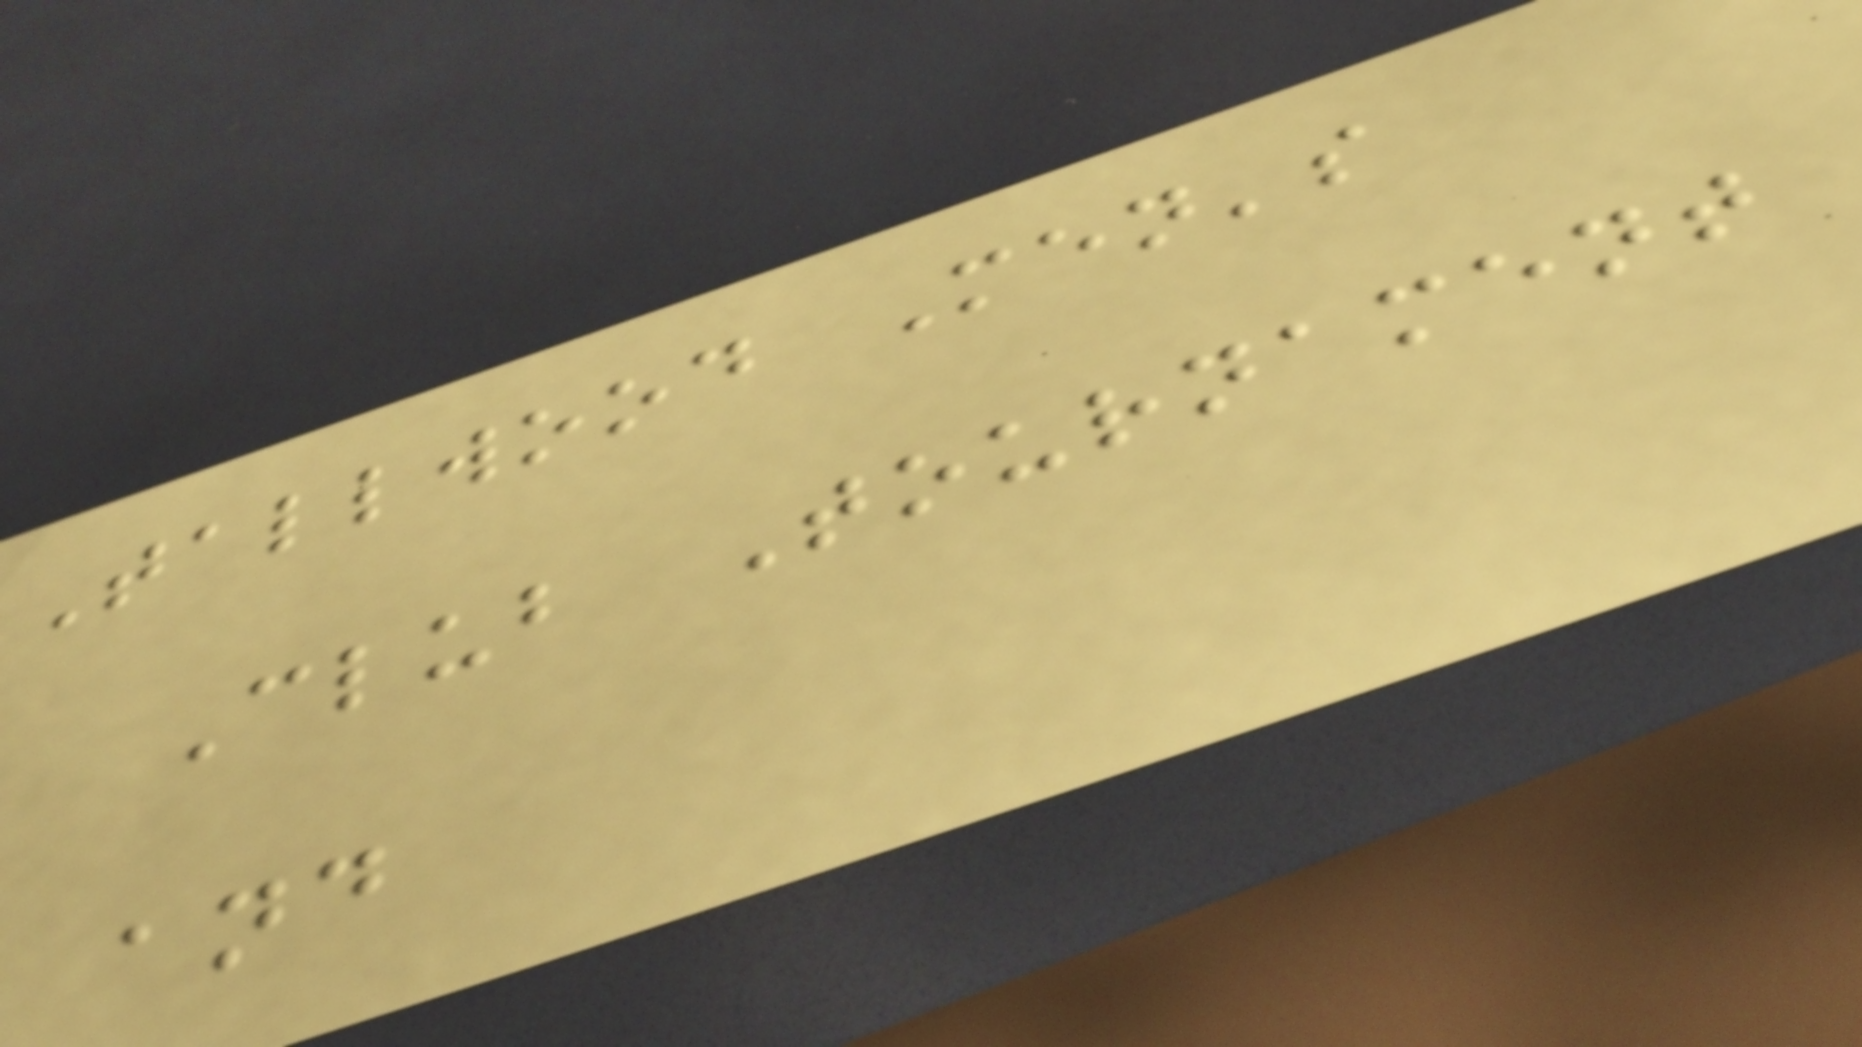Tallwood Men's
Club Tournament
and
